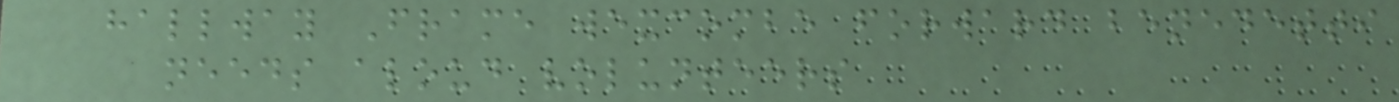hallway Frame wexcombe forward benedetti
needs aloud volunteers
